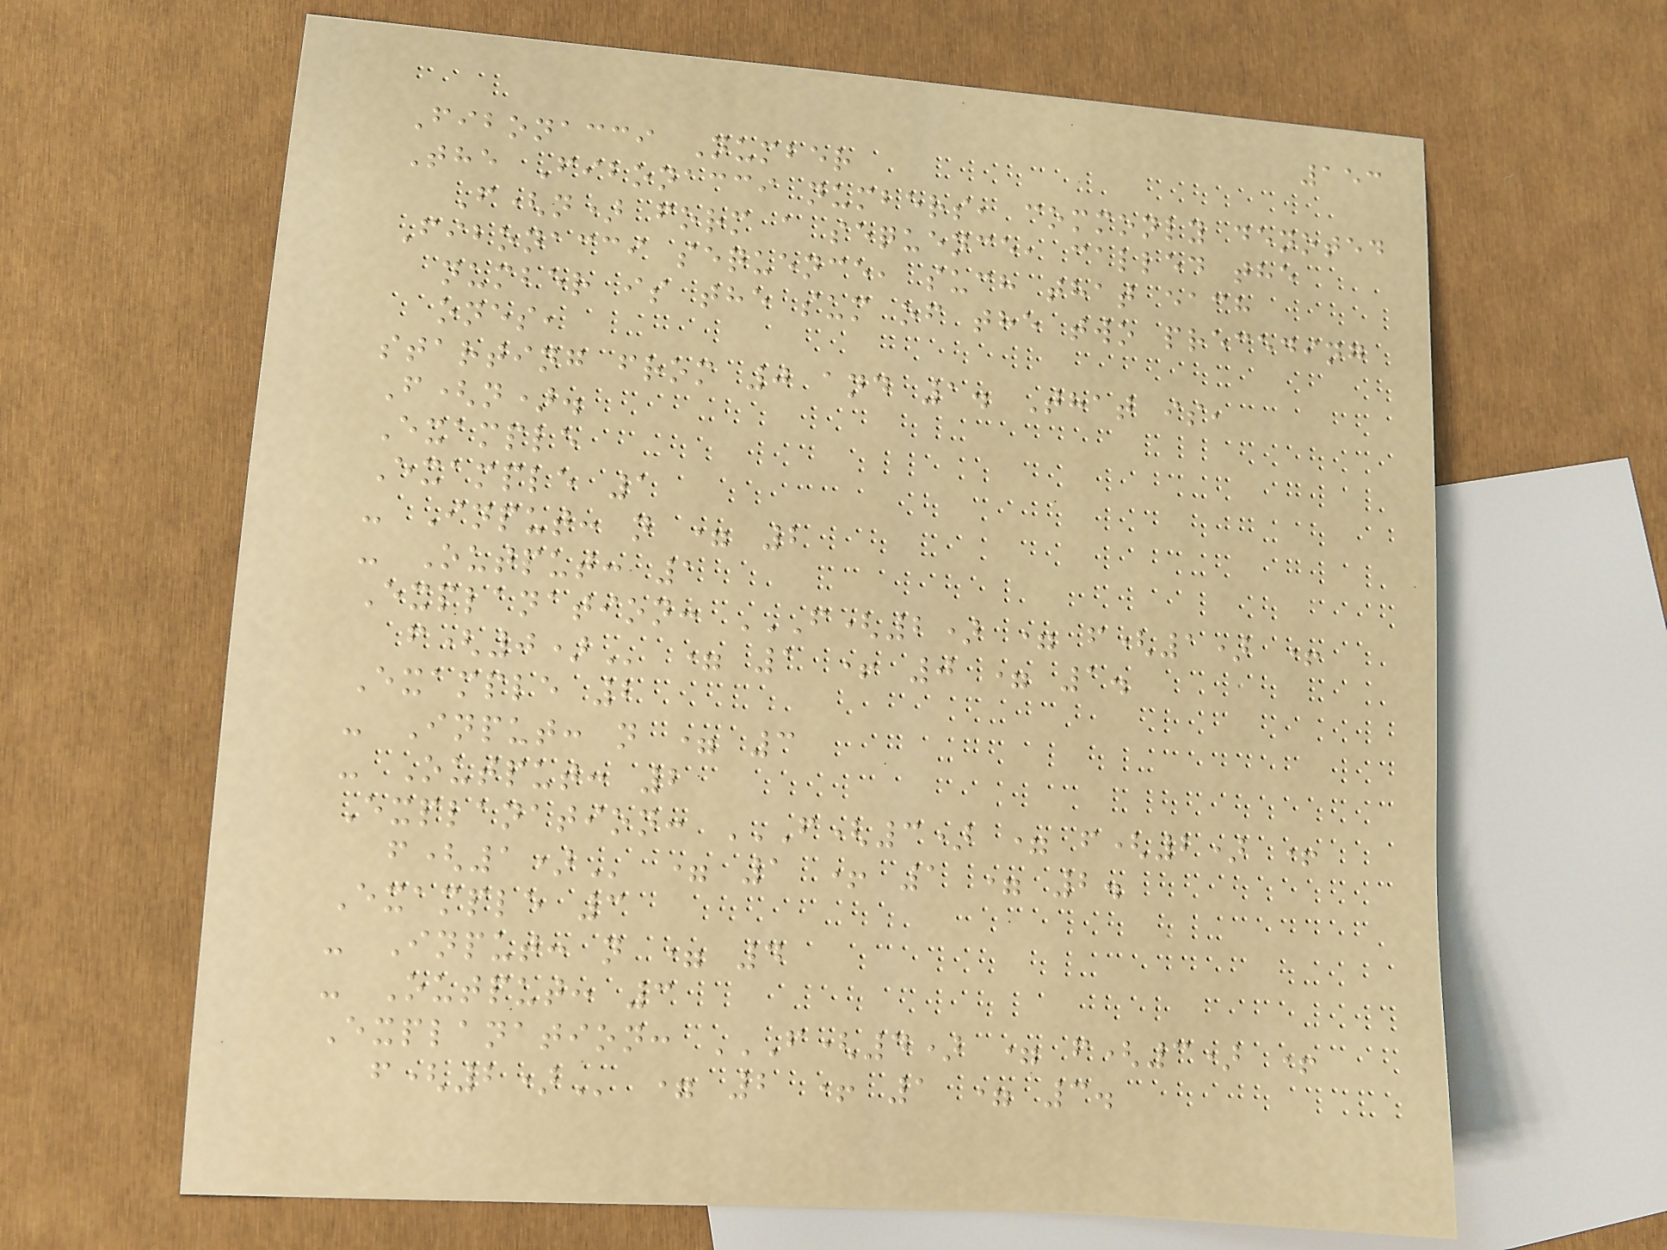153
Fibonacci Number
The Fibonacci numbers, commonly denoted
F(n) form a sequence, called the
Fibonacci sequence, such that each
number is the sum of the two preceding
ones,
starting from 0 and 1. That is,
F(n).
Example
Example 1
- Input: n = 2
- Output: 1
Explanation: F(2) = F(1) +
F(0) = 1 + 0 = 1.
Example 2
- Input: n = 3
- Output: 2
Explanation: F(3) = F(2) +
F(1) = 1 + 1 = 2.
Example 3
- Input: n = 4
- Output: 3
Explanation: F(4) = F(3) +
F(2) = 2 + 1 = 3.
